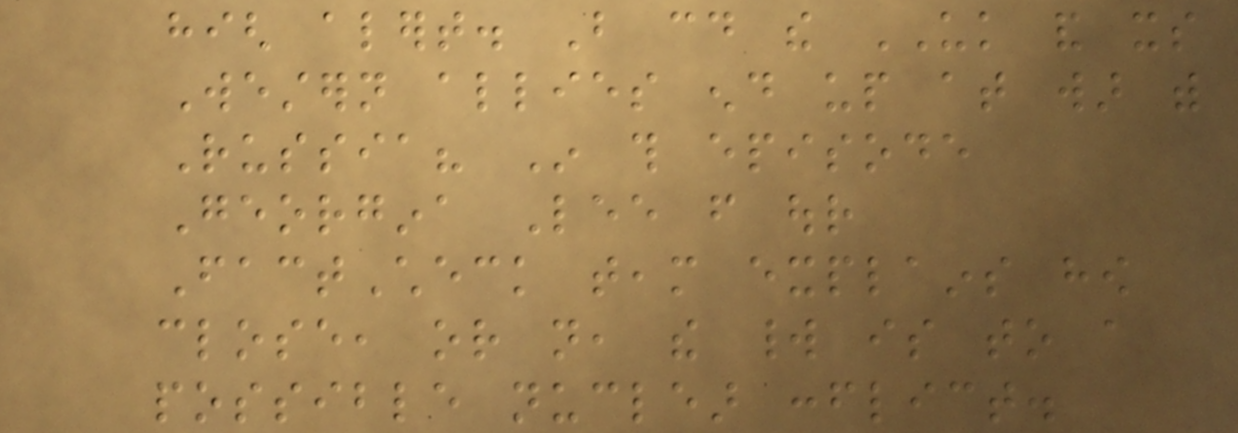high alert. But could the UK and its
Western allies end up at war with
Russia? In this episode
Georgina Lee from our
FactCheck team explains how
close, or not, the world is to a
possible nuclear conflict.
